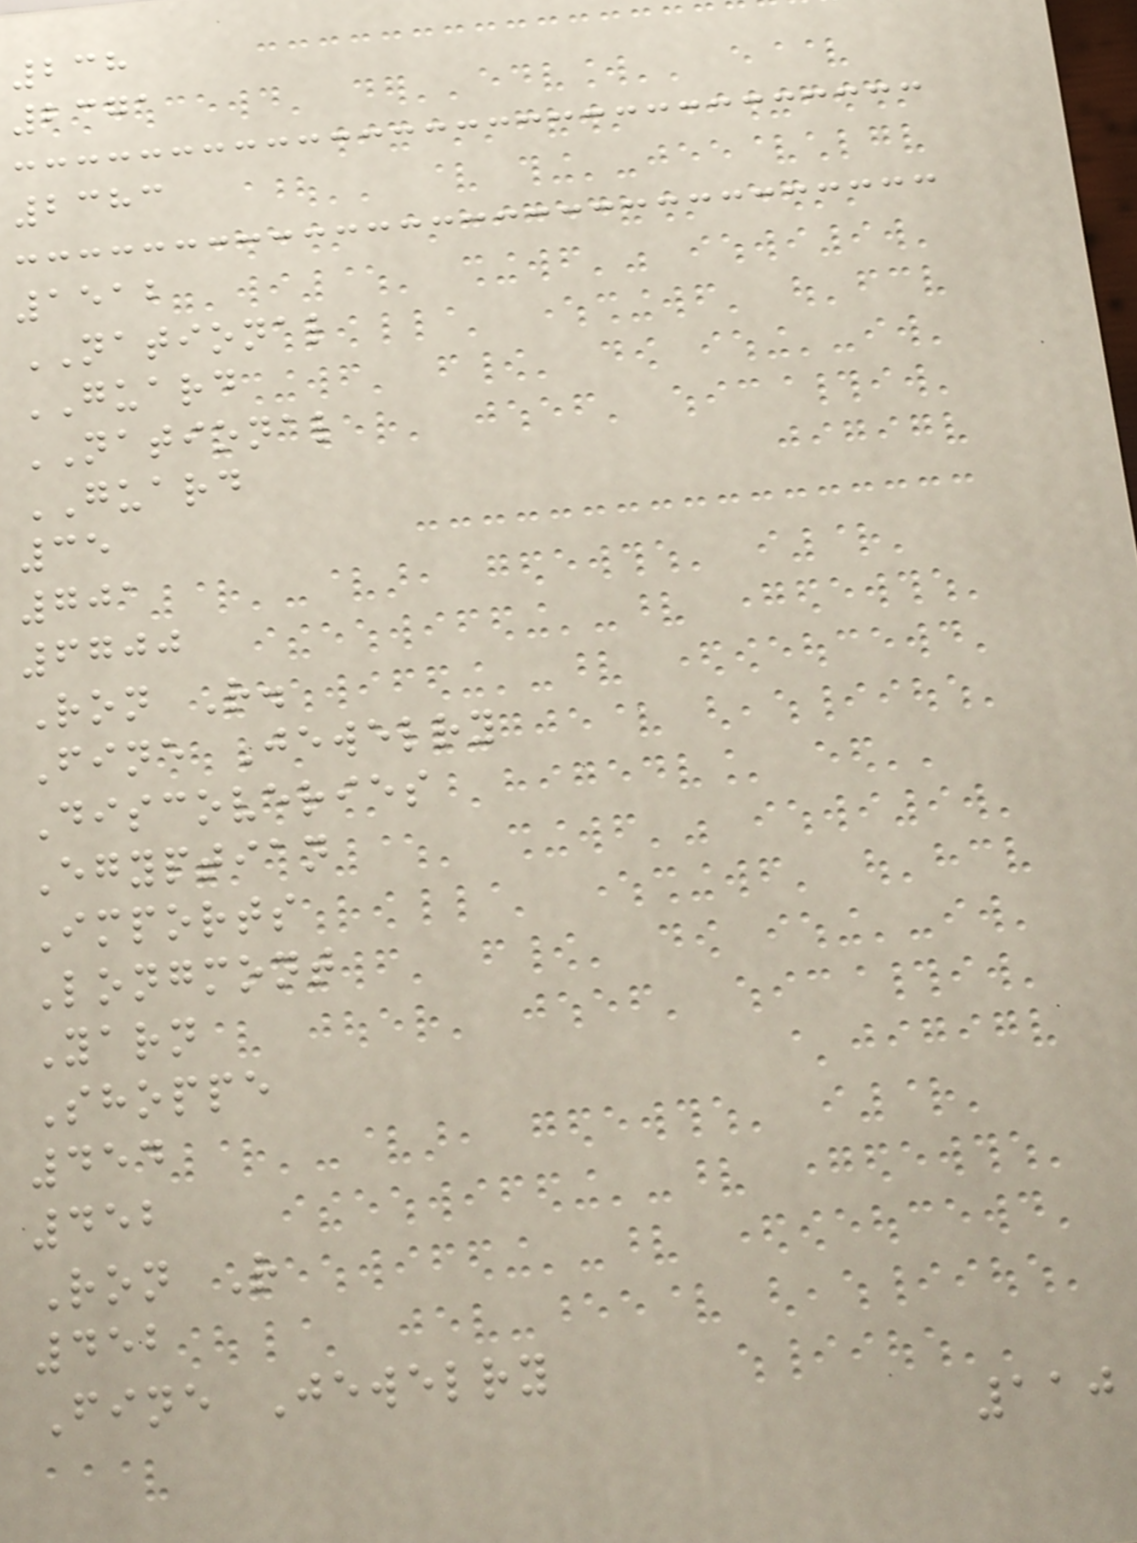238
2371
2383
1512
NATIONAL
GUARD
NATIONAL
GUARD
35
701
6700
Ron R.
Fine Jewelry
Discoveries
Egyptian
Imports
Longmont
Yarn
Shoppe
454
452
Ron R
452
Fine Jewelry
110
